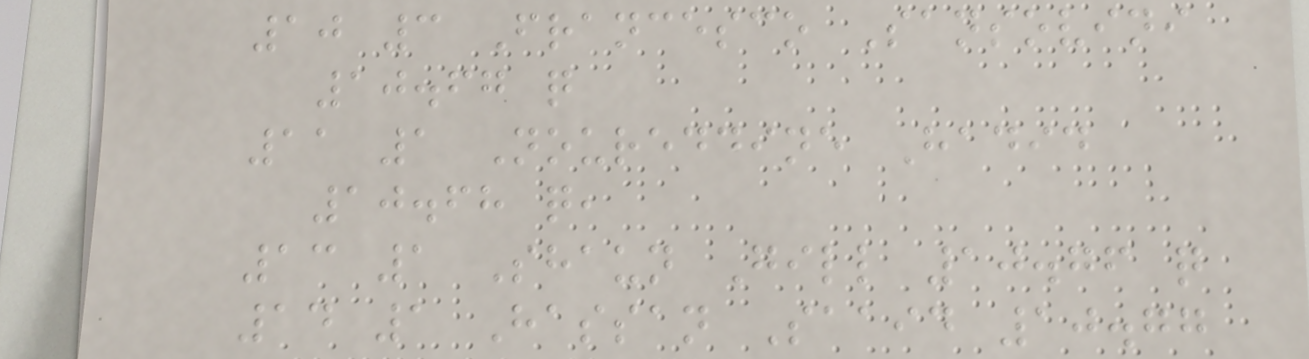10 3 Francesco Sansovini
10.67 q
11 1 Noureddine Hadid
10.68 q,
13 1 Shaun Gill 10.76 q
14 1 Hassan Saaid 10.77
